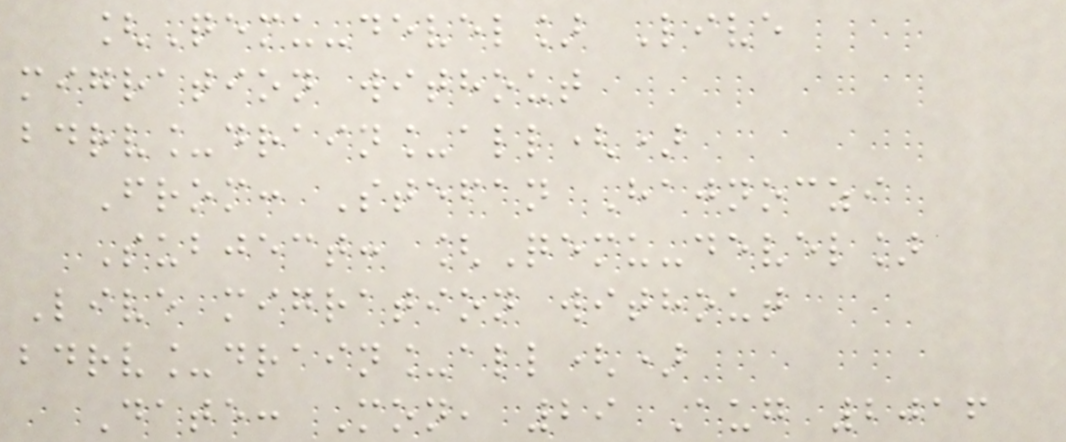[Qemu-devel] Live
migration without
bdrv_drain_all()
From: Stefan Hajnoczi
Subject: [Qemu-devel]
Live migration without
bdrv_drain_all()
Date: Mon, 29 Aug 2016
